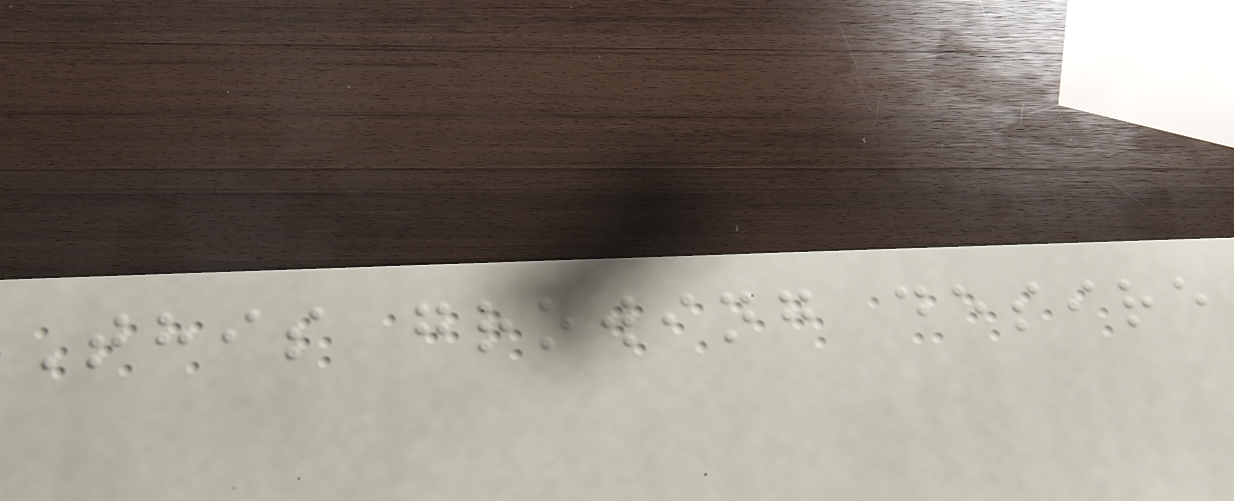This growing desire
